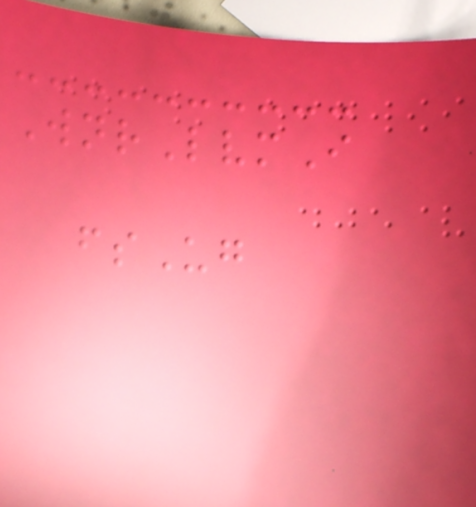WnrLvmI
fsUg
